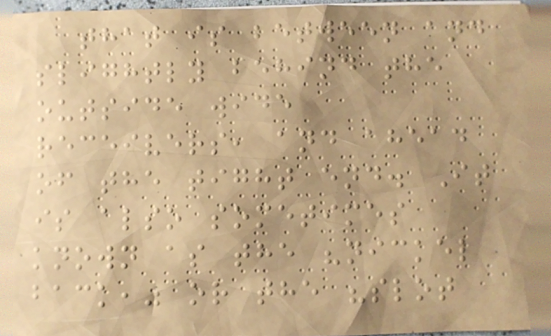that is between and
slightly behind the
outside wide
receivers, and ahead
of the tight end. It
is also sometimes
known as the "nickel
back," or the "slot
